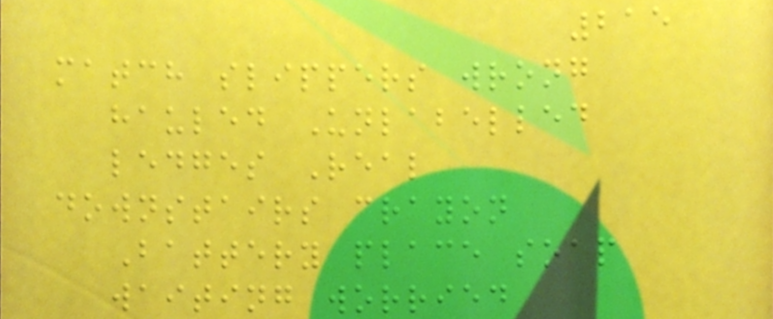215
match slippers wrong
hauled Unlabelled
ledges Real
downstairs crayon
Battery place soap
waiting worried
